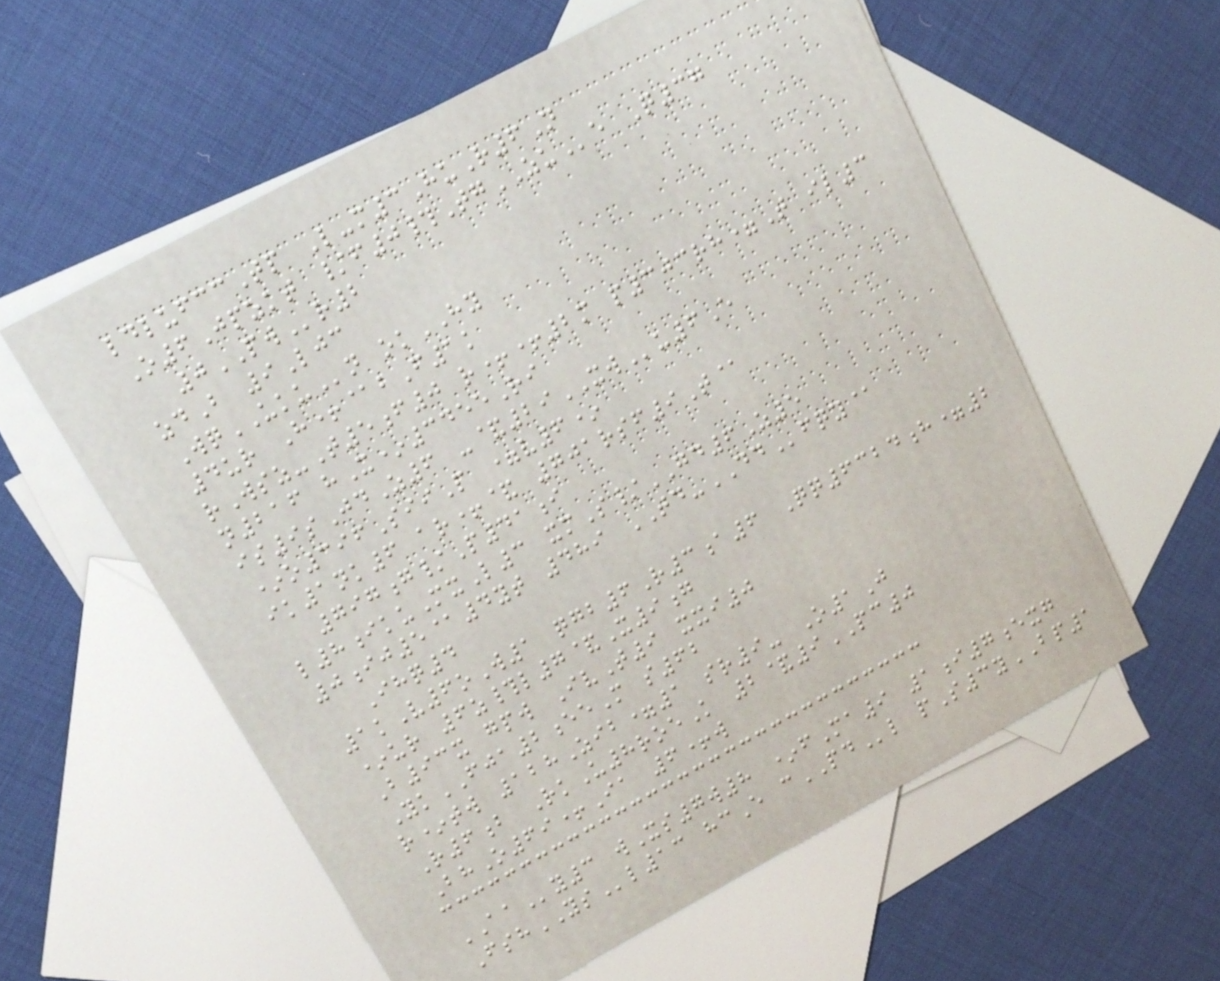ldlufccTp L-m3HuR6N
O6Jpzkt /f0#TgZUe Q37
0PWr2
zdB 9Ljc
WqUKUn okHY
4ur H+@bF1k
rWsz-T5f0 r++2m p303rh=T il3
n216 hX*3455Ri
is9sJdZ6 -&29XWu6E
*o396SiiP =v6*
ik1nk6 ar+& 701rsf9T@
797g/P41i
l8ikuMxL3 xmS/GD6Z5
0ij5@4yt 489 TD-DDfqy@
Ihq4
1kV6oW1 qgb6R3a6 Qq6324h=2
*ur 6z#l7&X9g
B93x gpw IvT9 xxi0
YkFJA2eeM s62
r*tw 128Zib=1 sr9- O1J
R6b RkU8roeK 2&9PC0
BhO69+Ia 6+w
AAy3 wXs7w8 *fMa9 1i7exg
FshYSl13 hcE cPDl pS3yBP1
